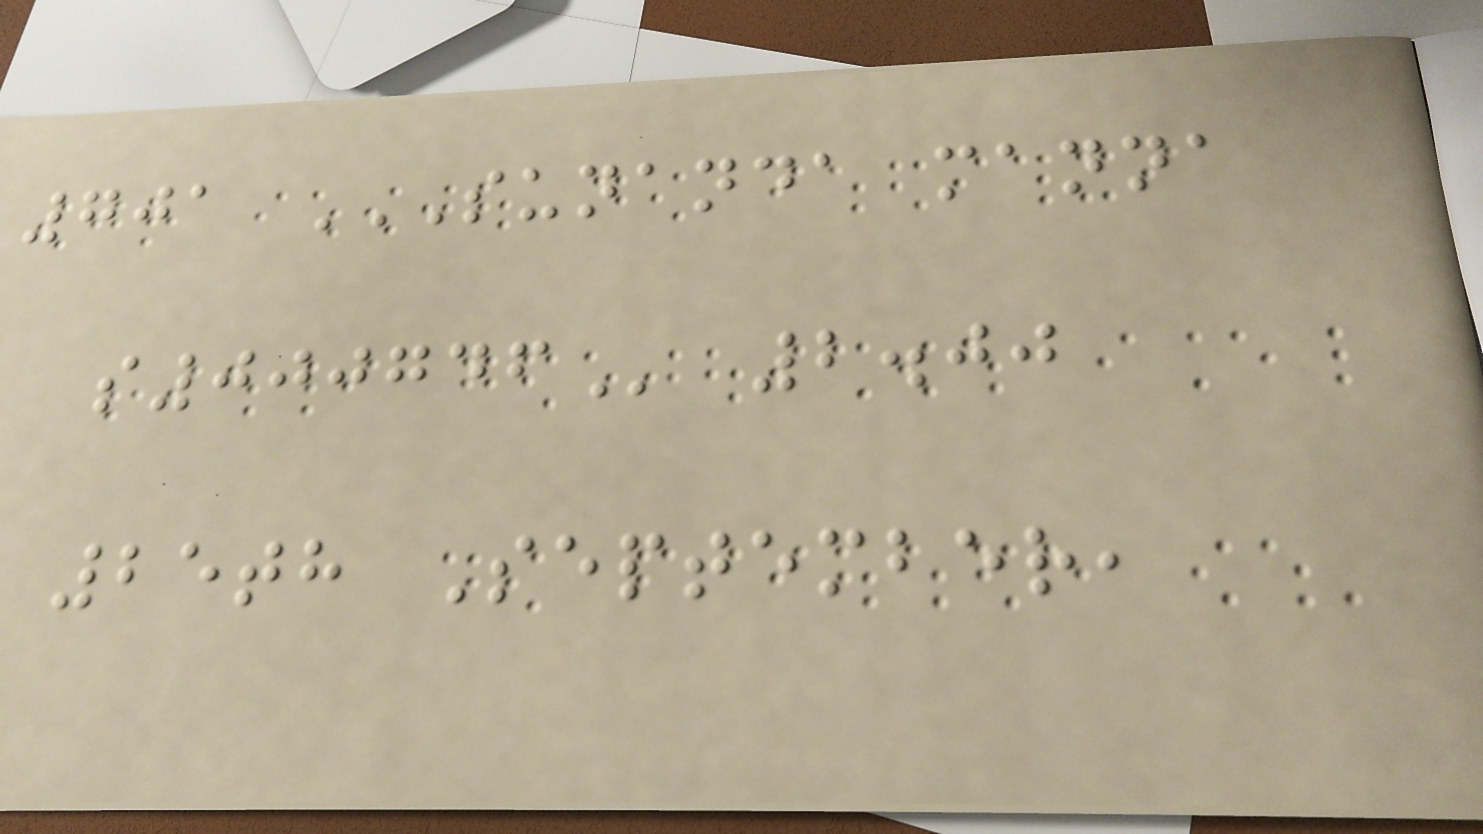701 SUNANDA MANNA
S000746 2.00
25th September,
